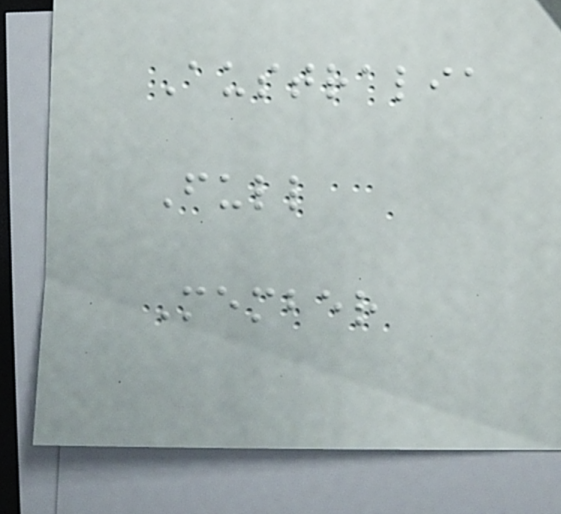Australia
Full
Member
